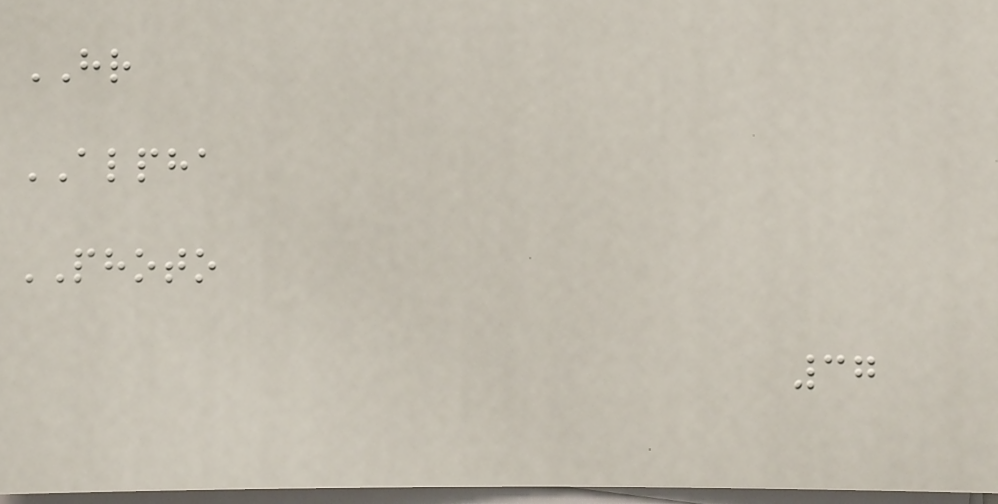HR
ALPHA
PHOTO
37
